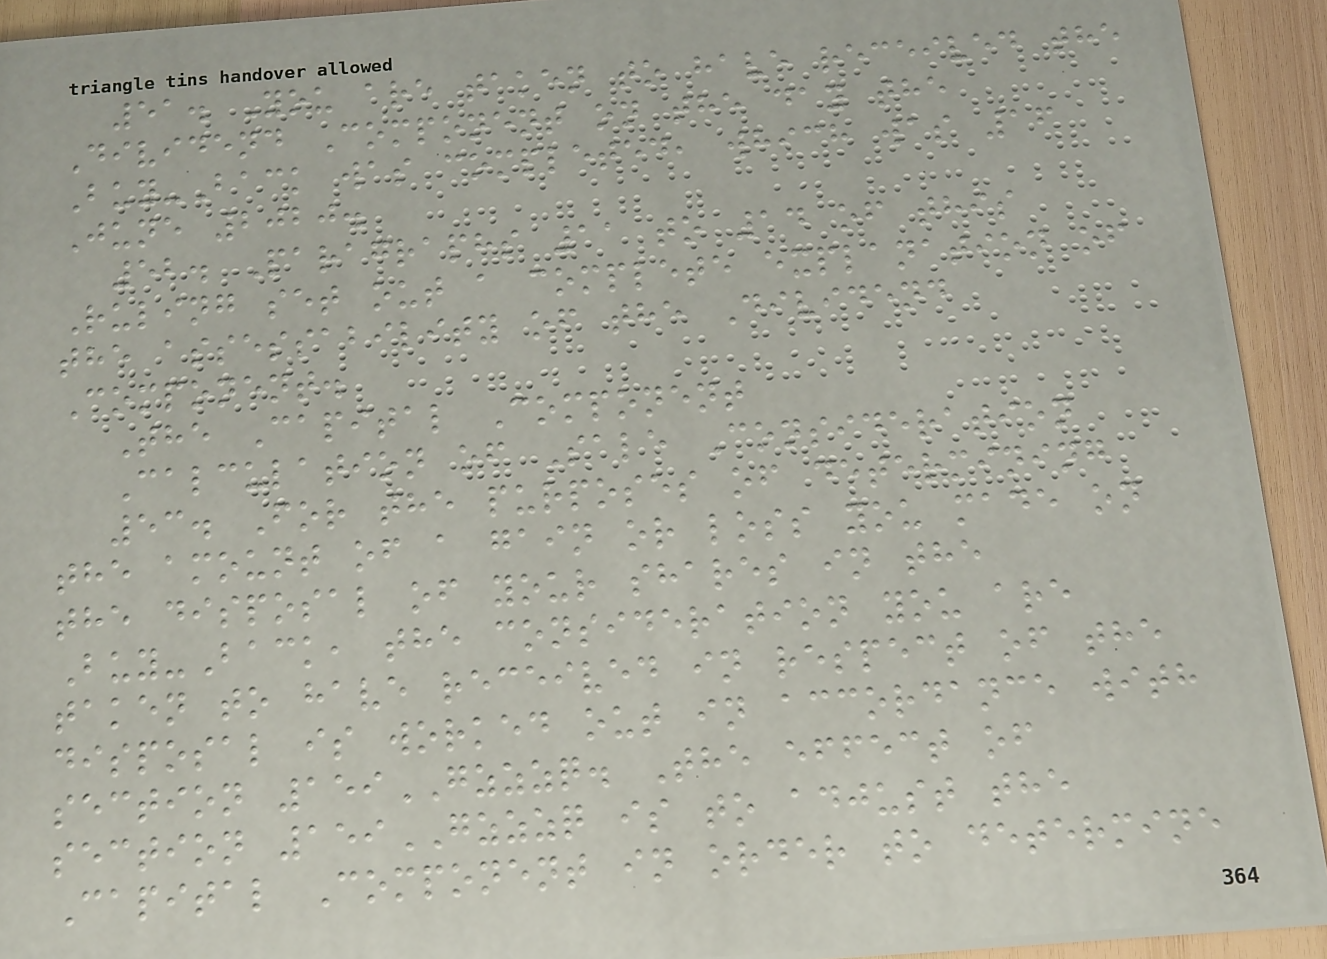51. You are taken to have received the
Dividend Component on the day the
Buy-Back was completed, which was 16
June 2020.
52. Paragraphs 11 to 14 of this
Ruling set out a complete explanation of
the assessability of the Dividend
Component.
The Capital Component
Calculation of Sale Consideration
53. For the purposes of determining
the amount of a gain or loss you made on
the disposal of your shares in the
Buy-Back, the consideration you are
taken to have received in respect of the
disposal is worked out in accordance with
section 159GZZZQ. The effect of
section 159GZZZQ is to adjust the
Capital Component in order to determine
